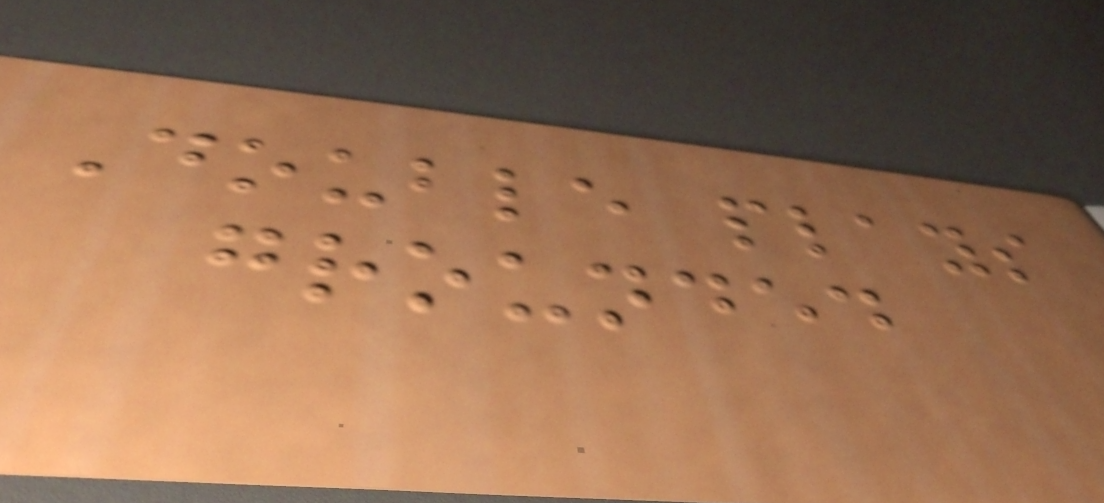Double plays
grounded
